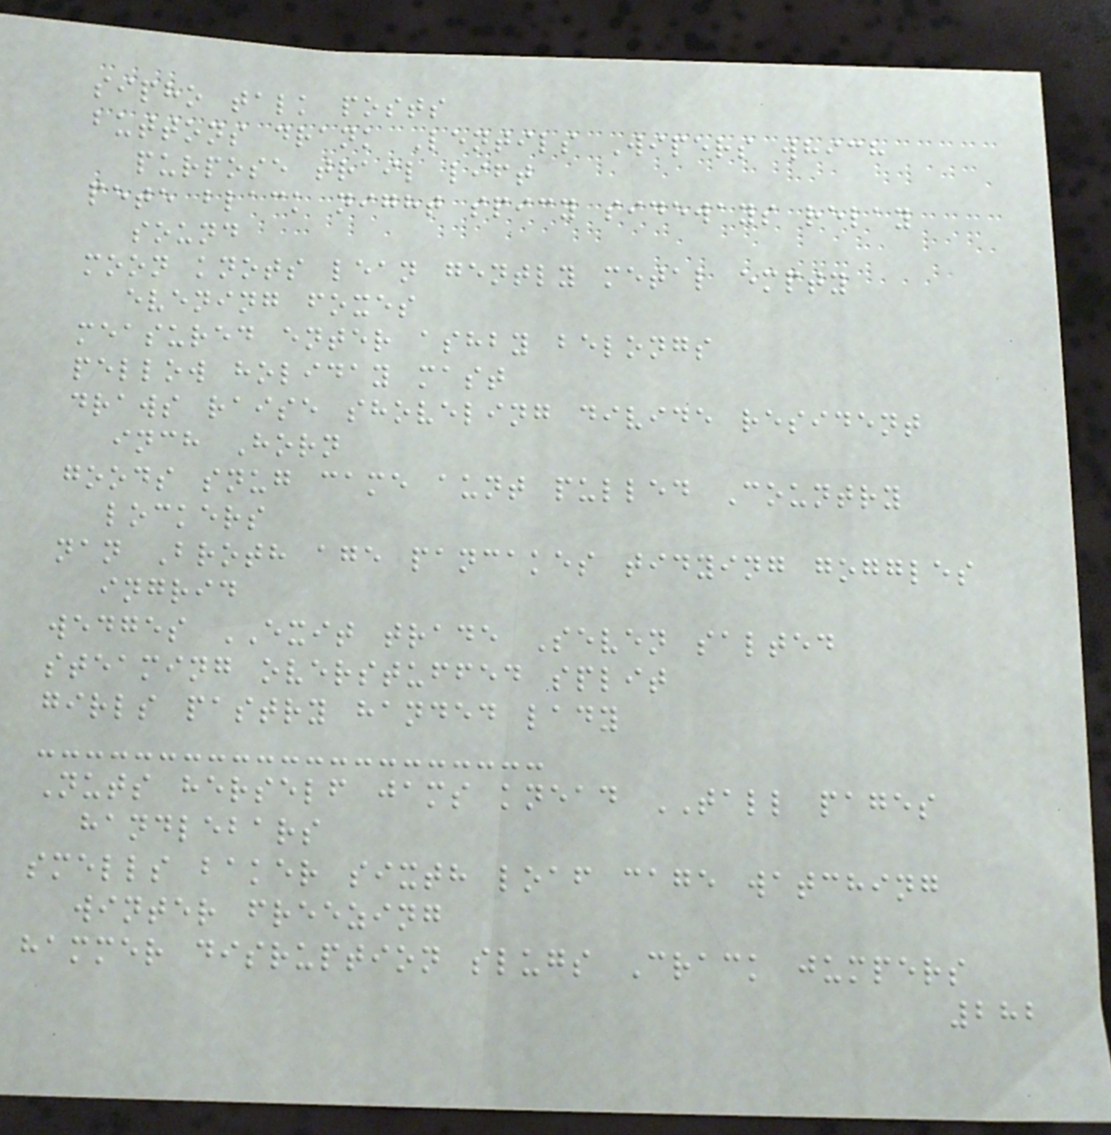sipho talk posts
buttons drank Lentils Wipers which
purpose trail lift
pete black night spicy sideways relay
sound
moon knots lean gently metal empty
evening foxes
measured enter ashby belongs
pellow holiday mast
draws raise shoveling divide resident
inch Horn
goods snug came aunt pulled Country
lockers
nan Broth age pancakes tidying goggles
ingrid
wedges EXIT trade Seven salted
steaming overstuffed split
girls pastry handed lady
Nuts herself jams knead TALL pages
handlebars
smells baker sixth loaf cage watching
winter freezing
hammer disruption slugs Crack jumpers
282
